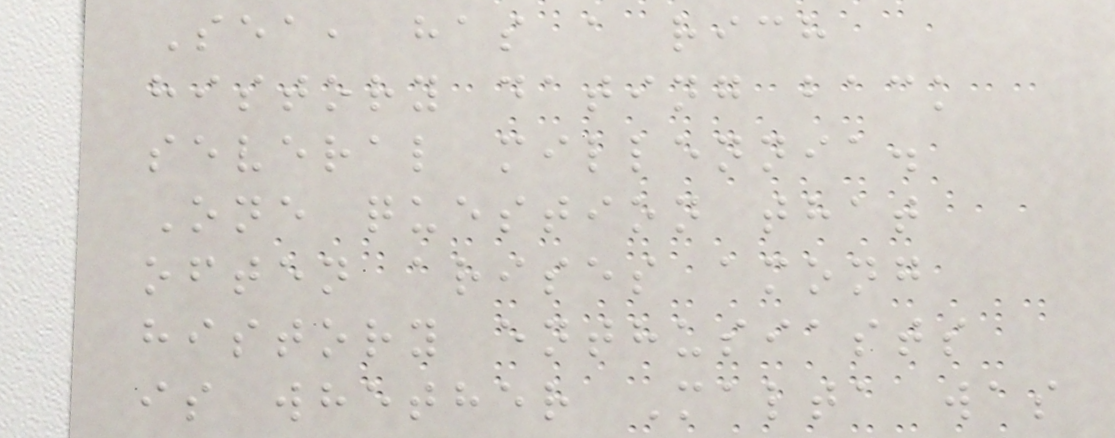Sea, has a rich
history dating back
several millennia.
One question that
often arises among
history enthusiasts
is whether Malta was
